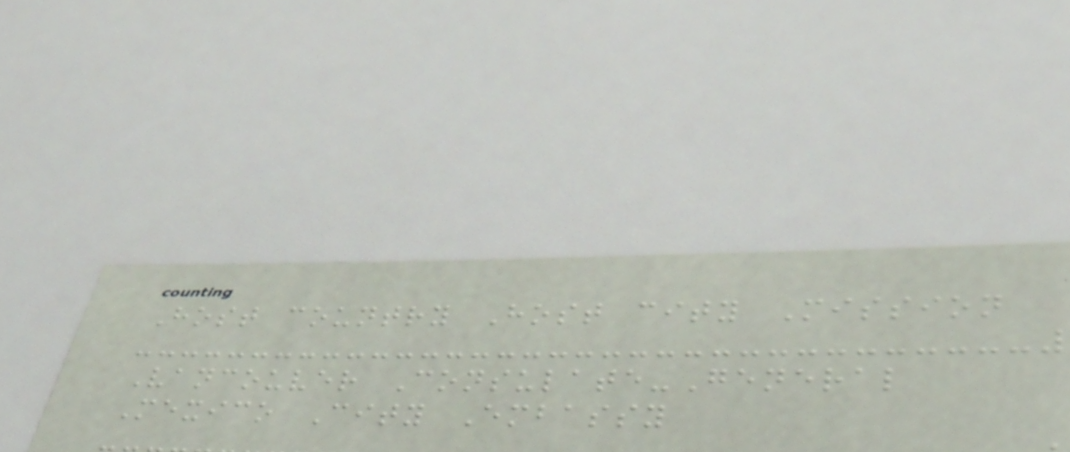Host country Host city Mission
Vancouver Consulate-General
Mexico City Embassy
